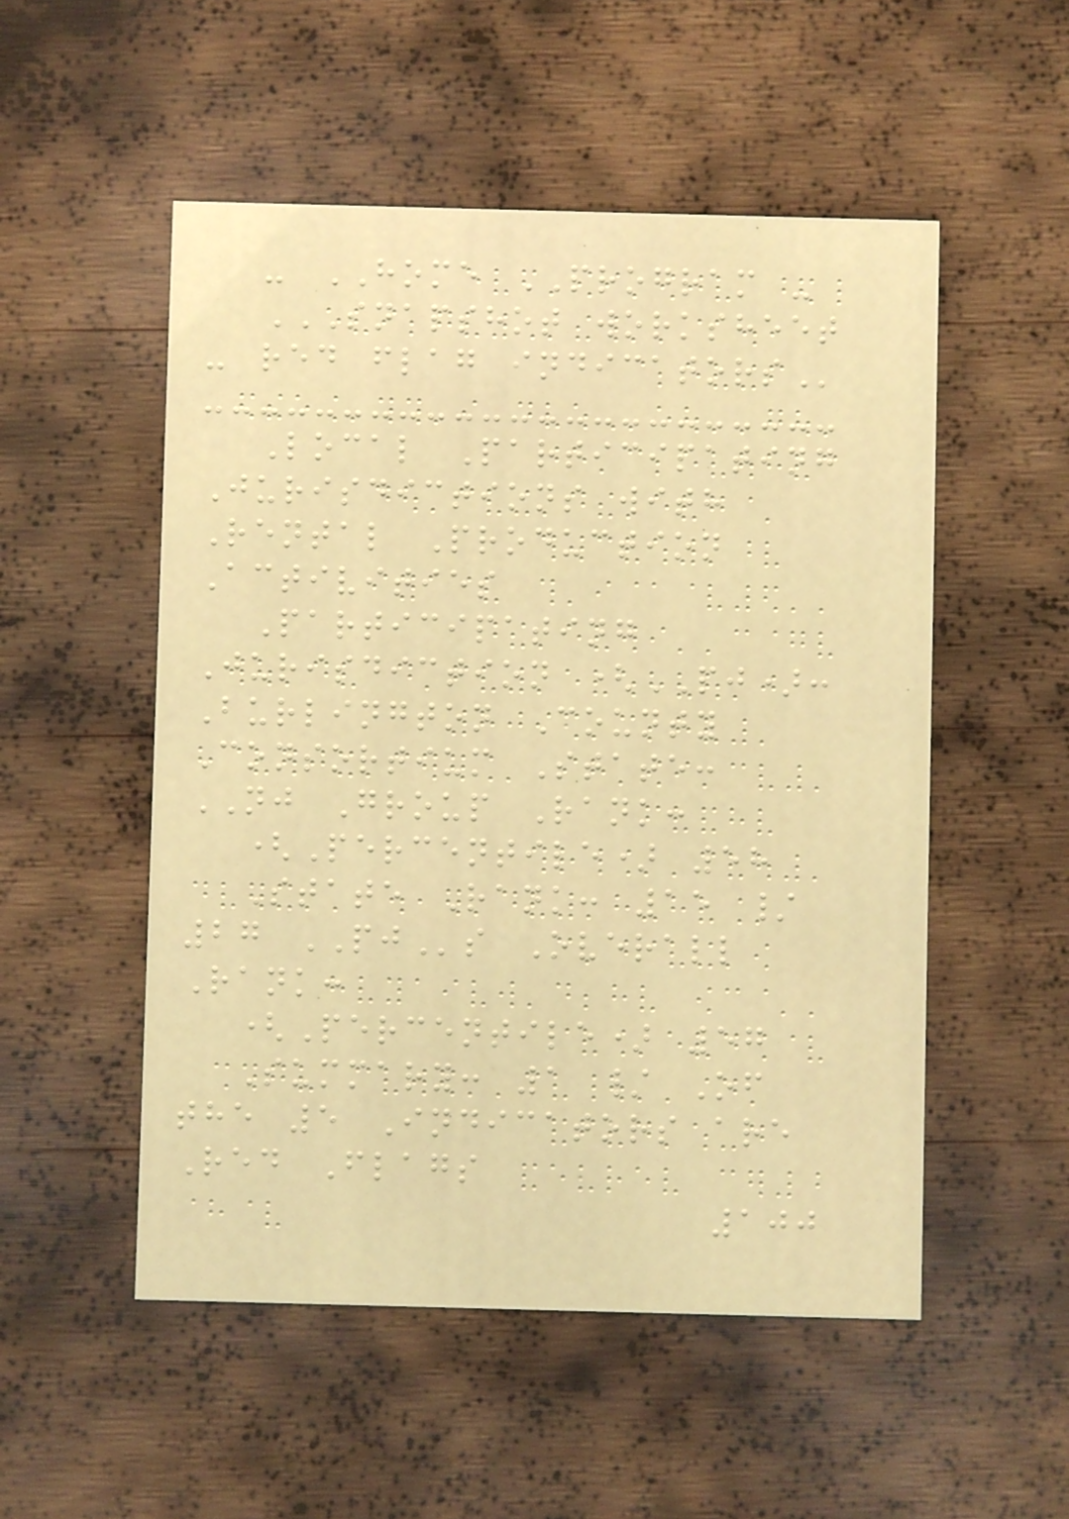- HOME PROGRAM -
SNAPSHOT WORKSHEET
- RED FLAG INDICATORS
Local Participating
Jurisdictions with
Rental Production
Activities
Participating
Jurisdiction (PJ):
Burlington County
Consortium State:
NJ Group Rank:
(Percentile) 58
State Rank: 15 /
27 PJs Overall
Rank:
(Percentile) 57
Summary: 1 / Of
the 5 Indicators are
Red Flags
100
